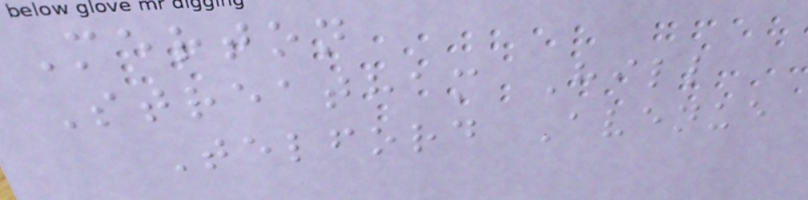Merton
Streatham Hill
Telford Avenue
